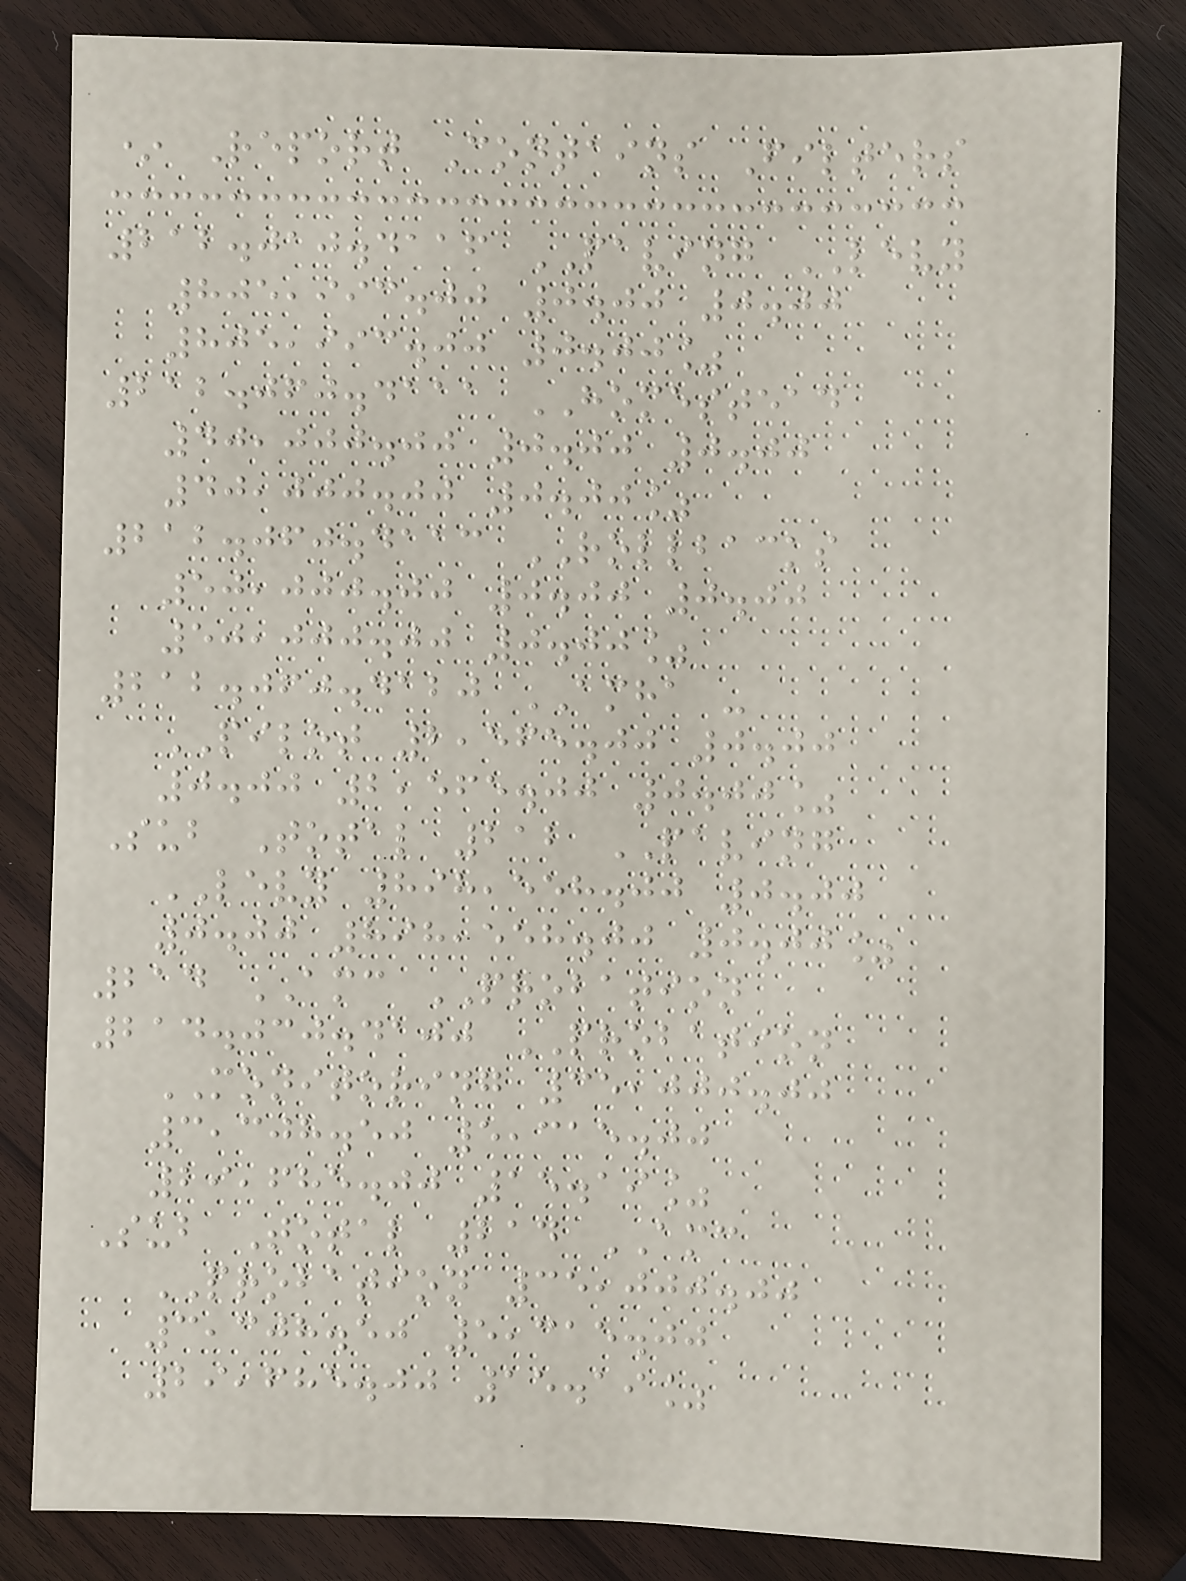* Report Contains Filters
212.010.4116 PAVING LEVY
805,993.00 0.00 0.00
805,993.00 0.00%
212.060.4111 HOMESTEAD
40,000.00 0.00 0.00
40,000.00 0.00%
212.060.4113 ROLLBACKS
50,000.00 0.00 0.00
50,000.00 0.00%
212.060.4120 AMHA -
PILOT 2,565.00 0.00
0.00 2,565.00 0.00%
Sub Total 212 PAVING
LEVY 898,558.00 0.00
0.00 898,558.00 0.00%
214 AMC PROBATION
214.030.4100 PROBATION
MONITORING 35,000.00
3,308.50 5,315.00
29,685.00 15.19%
Sub Total 214 AMC
PROBATION 35,000.00
3,308.50 5,315.00
29,685.00 15.19%
